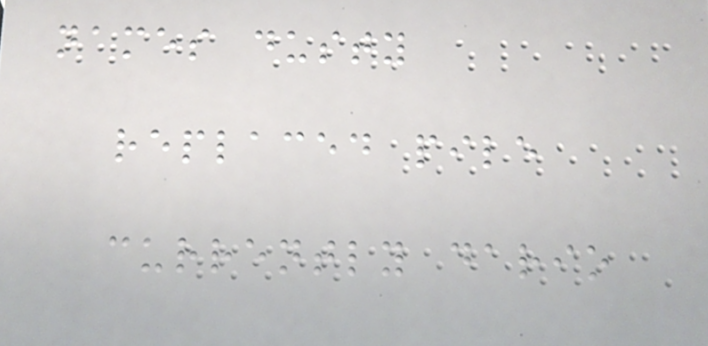names dusty
replaced pile
currently dario
